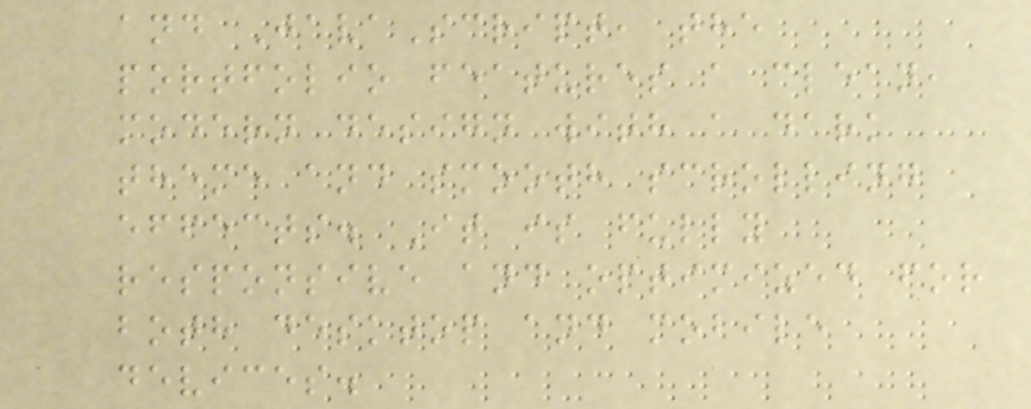and JavaScript, the
portfolio features a clean,
modern design with a dark
theme and smooth scrolling
effects. It is fully
responsive and optimized for
both desktop and mobile
devices.
